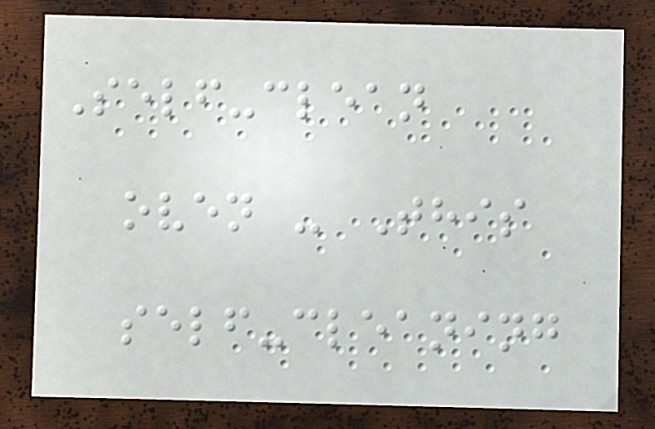Self-clean
oven - This
self-cleaning
